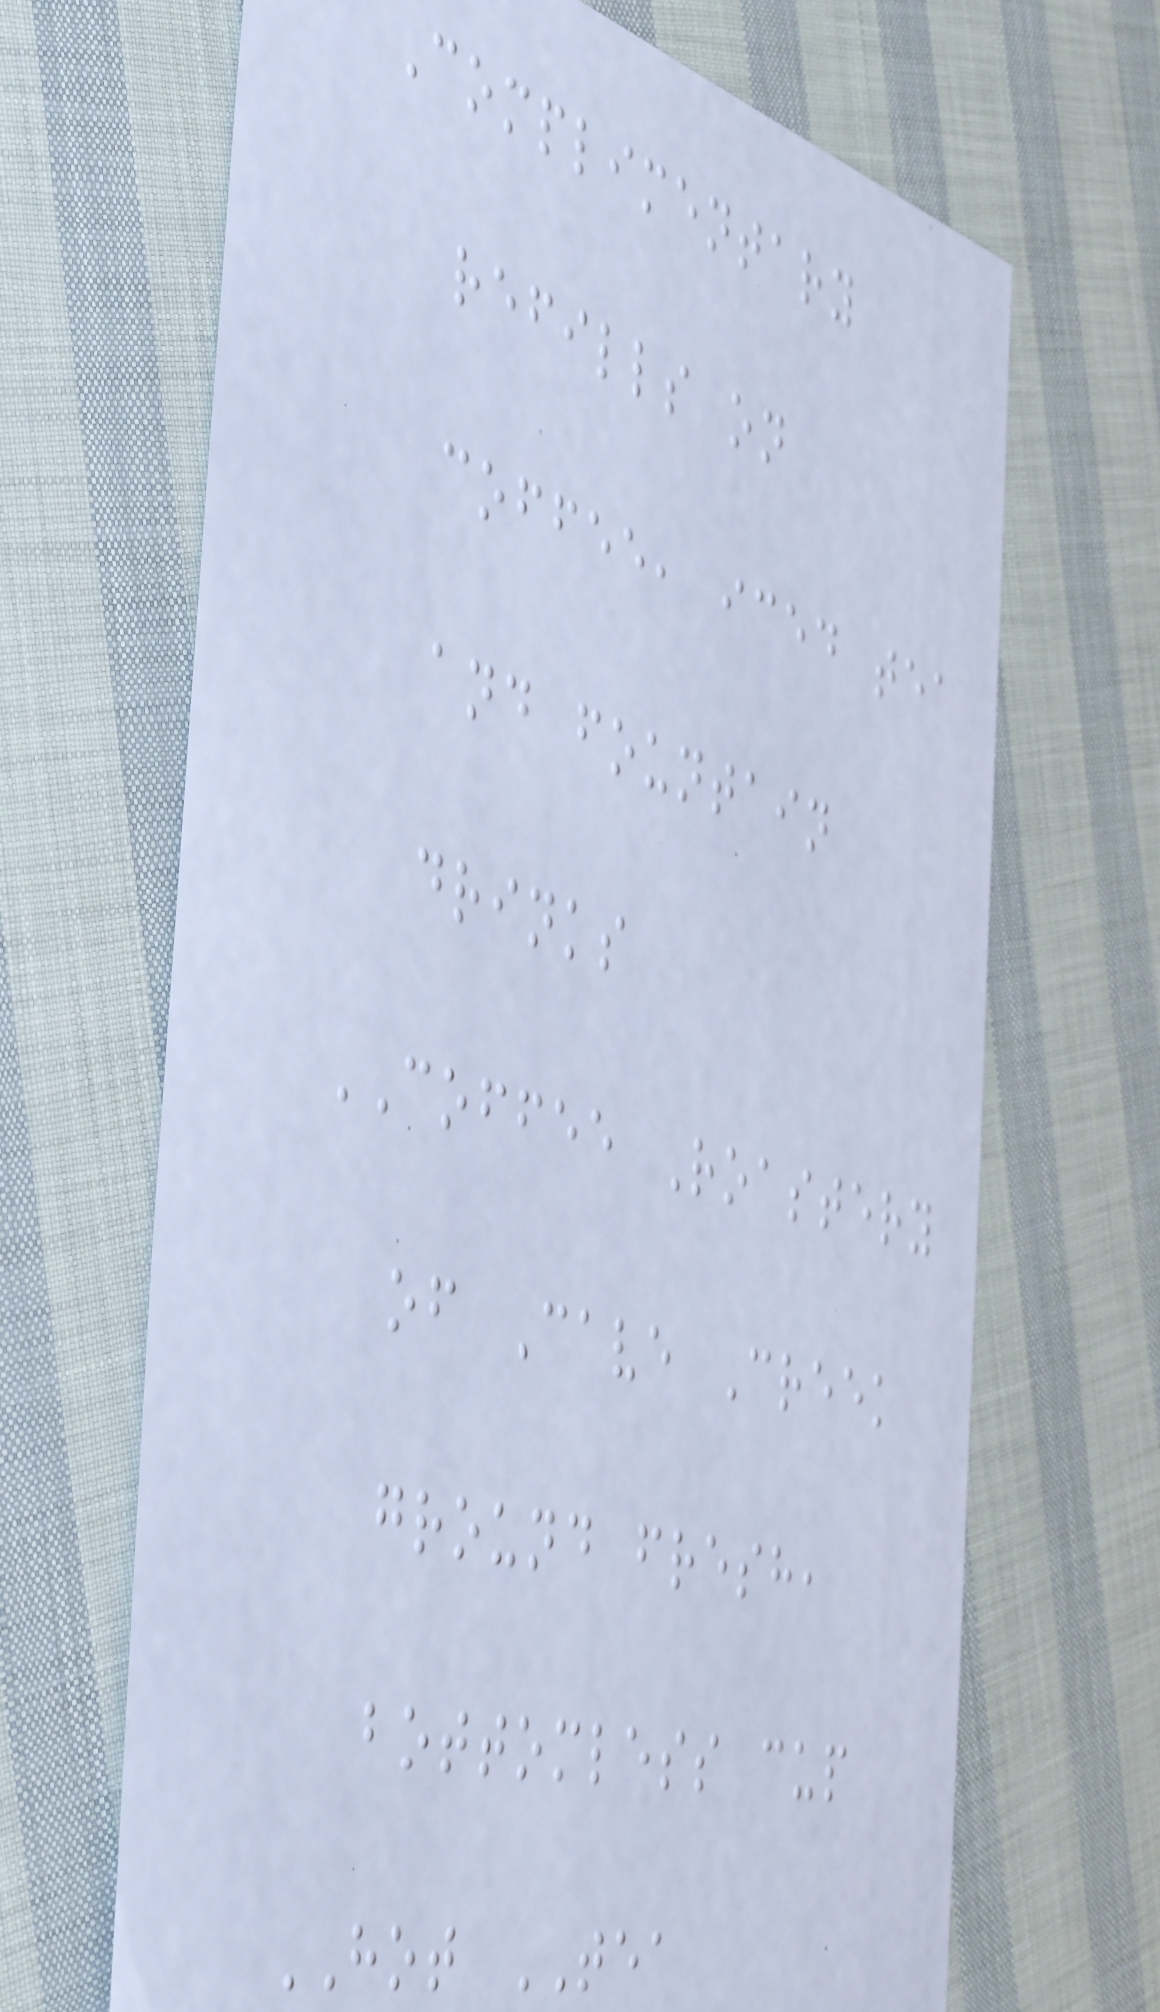Complimentary
refills on
coffee, iced tea
and fountain
drinks
COFFEE Roastery
of Cave Creek
ground fresh,
bottomless cup
HOT TEA
